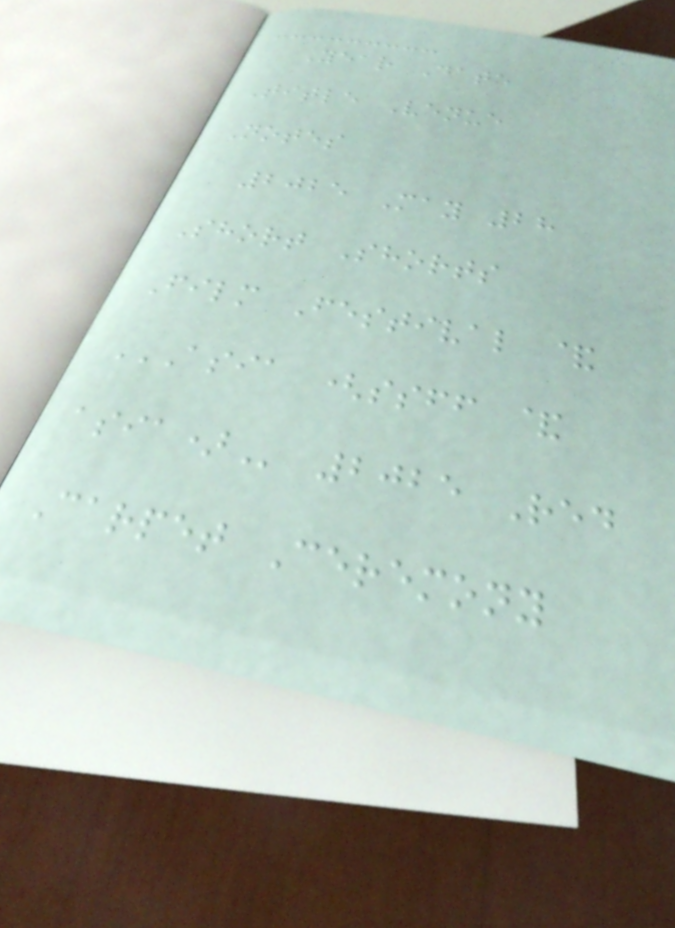Year Date
Title Venue
Notes
2025 May 28
Short Shorts
Film Festival &
ASIA (SSFF &
ASIA) 2025 Red
Carpet Ceremony
